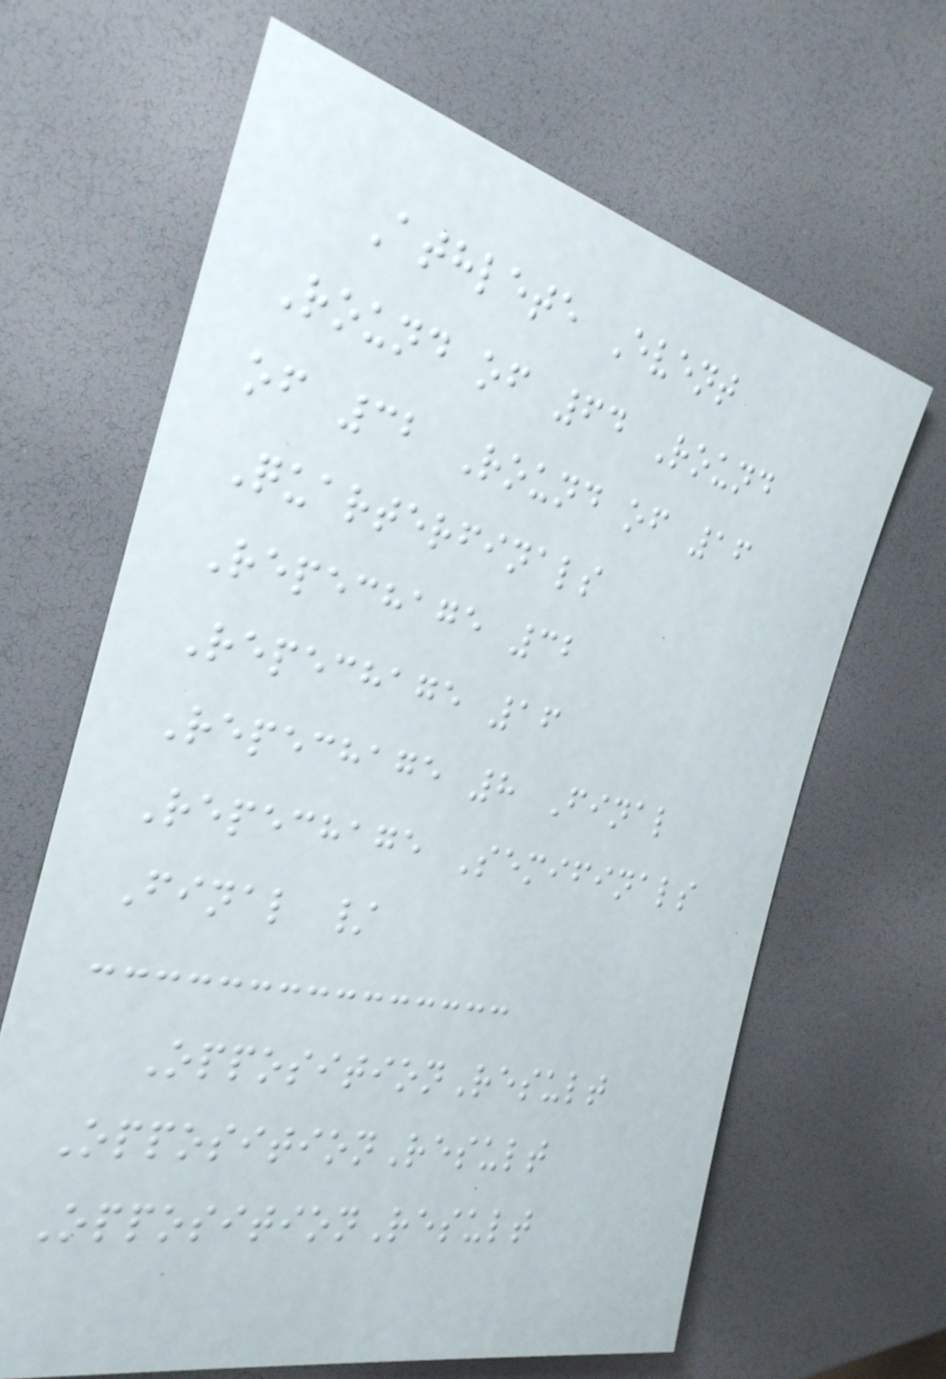Athlete Event
Round of 64 Round
of 32 Round of 16
Quarterfinals
Repechage 32
Repechage 16
Repechage 8 Final
Repechage Semifinals
Final /
OppositionResult
OppositionResult
OppositionResult
